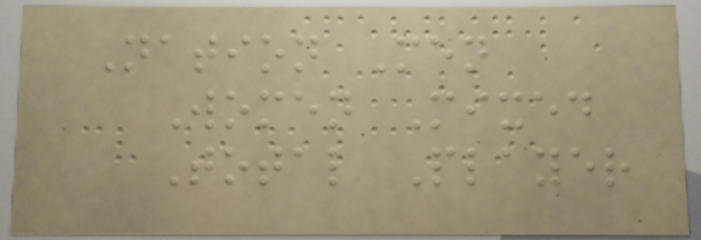Nation Men
Women Mixed
Total Player
